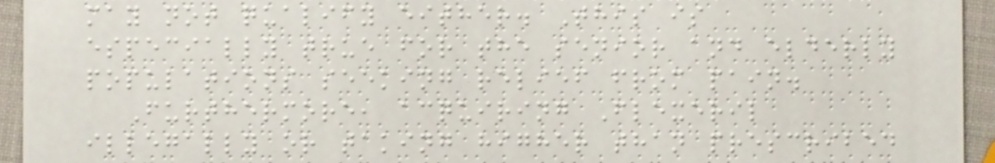may not qualify either. This is
especially true for the senior and elderly
populations seeking relief from pain.
Furthermore, acquiring Flexeril
illegally or taking higher than prescribed
